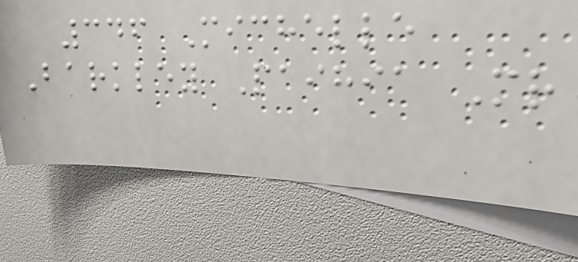346 Michelle
Barkley Paihia Mr
